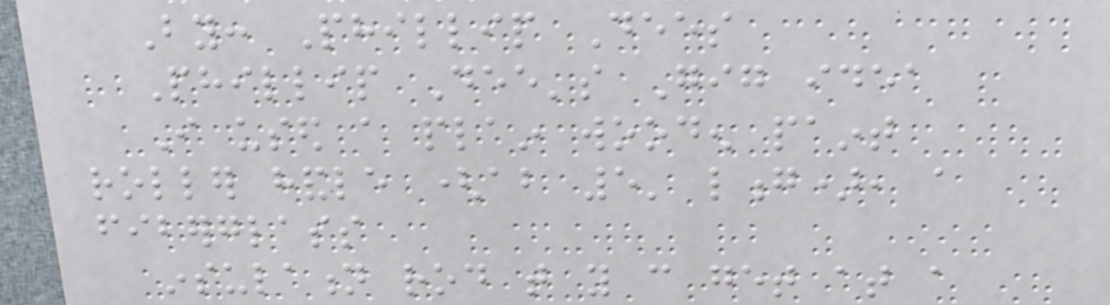By: Phillip Dees
Phillip Dee's Gig idea
I used a plain wooden paint
roller handle (about 5' long), a
fiberglass
insulation rod that you can get at a
